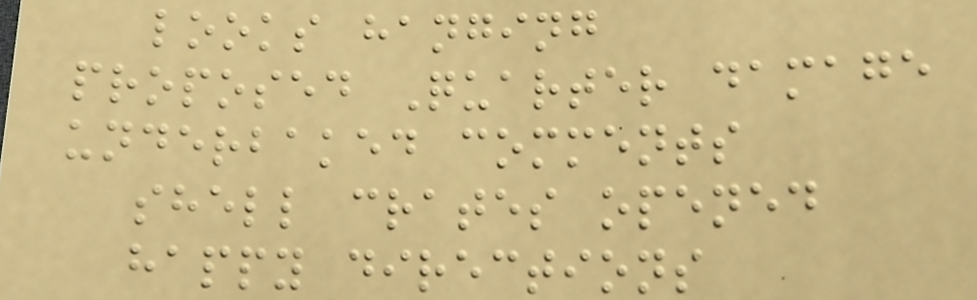looks hanging
proposed Quarter damage
underbaked comments
shell crates opened
happy directions
